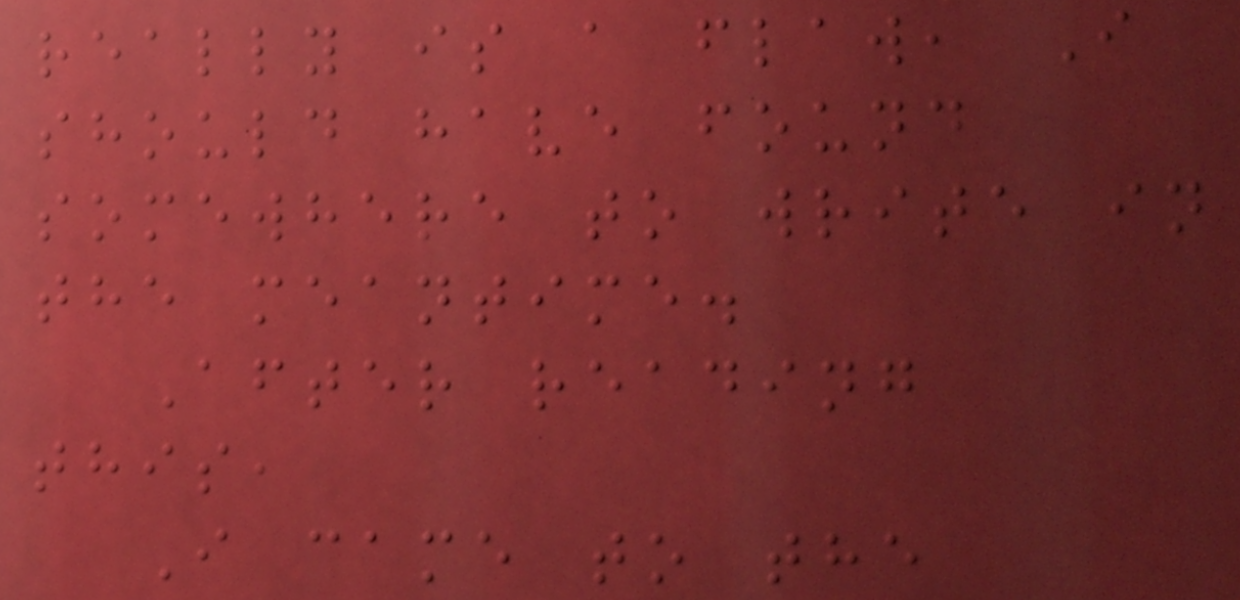really is a flaw, I
should have found
somewhere to write in
the meantime.
After reading
this,
I came to the
